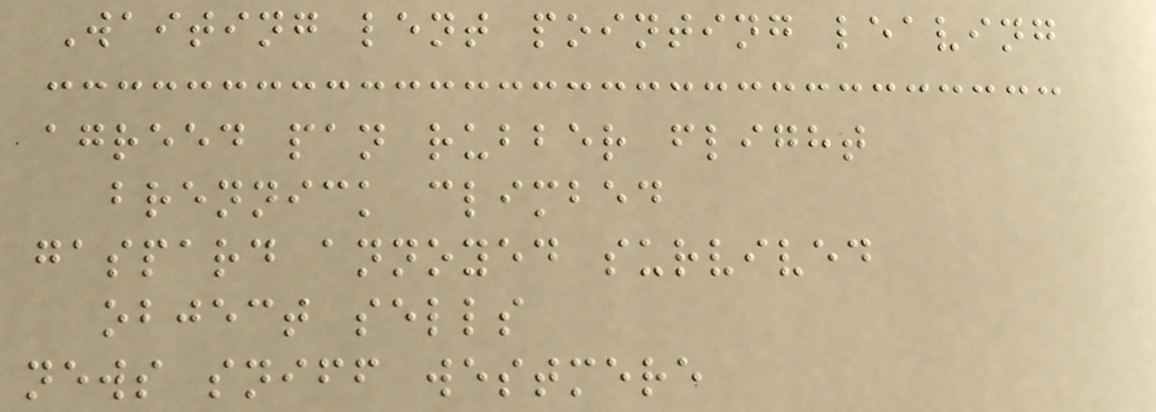Waiting lent pointing leaving
agreed pan rubber flight
brennick climbed
gaspard annoyed survived
object sells
news sniff westmere
